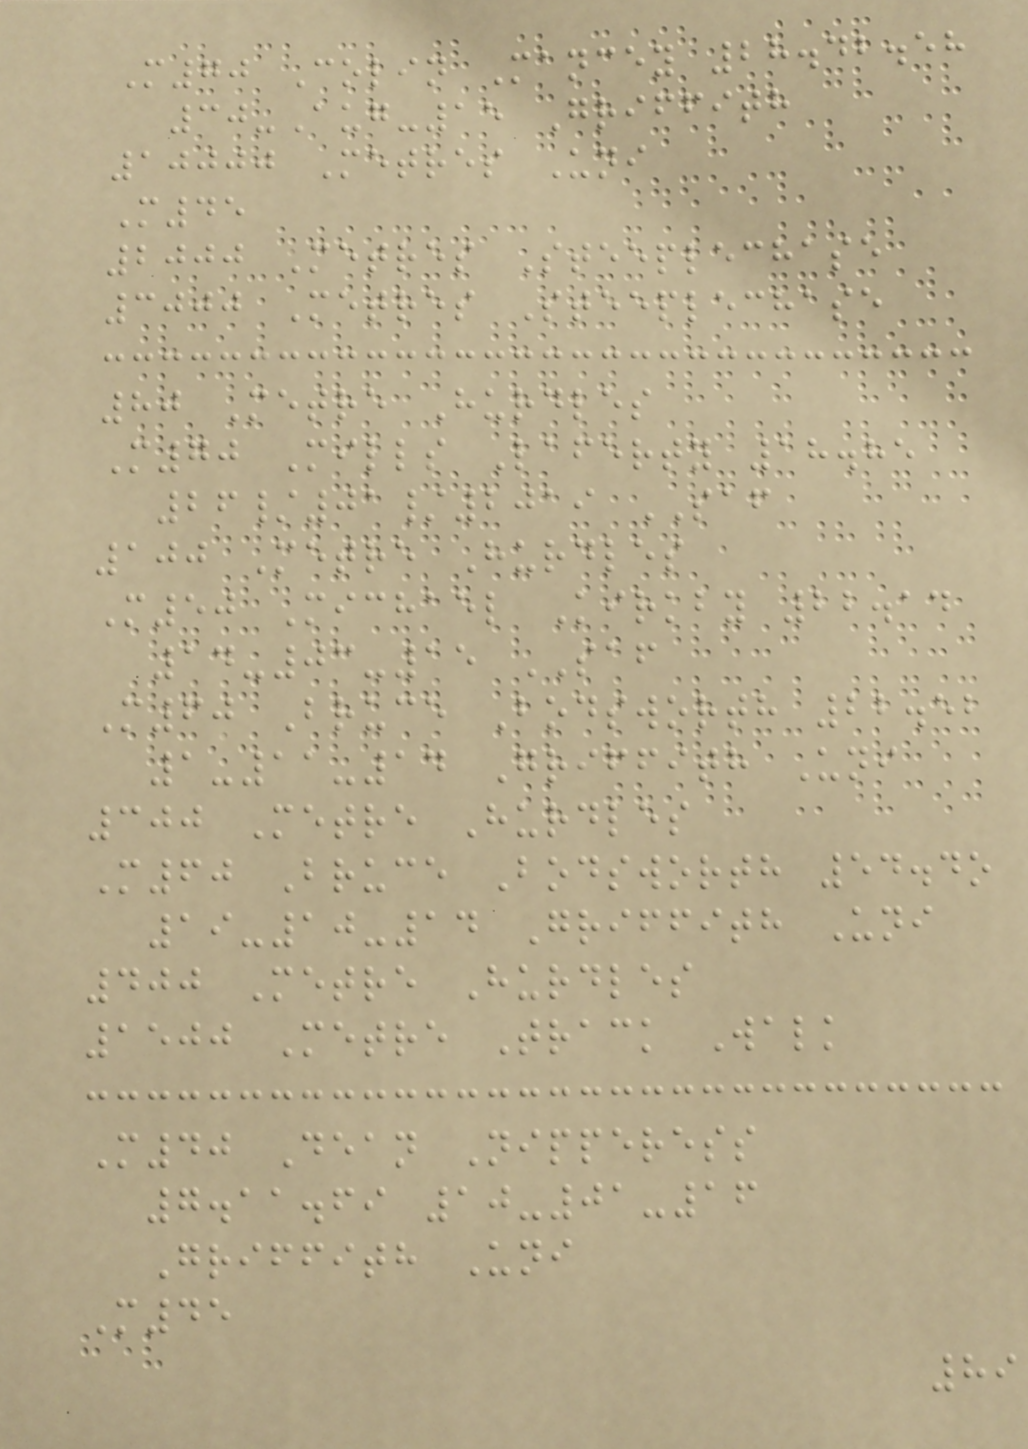M70 Colin Mancey 28.42.58
30-Aug-15 Griffith
10000 Metres Uni
M45
2000 Metres Steeplechase
3000 Metres Steeplechase
80 Metre Hurdles
M70 Mills Laferty 18.85
26/01/2019 SAF
100 Metre Hurdles
M50 Michael Kirkby 22.14
14-03-15 SAF
M60 Bruce Bodsworth 22.52
1-11-14 Griffith Uni
300 Metre Hurdles
M60 Bruce Bodsworth 54.4o
19-10-14 Griffith Uni
400 Metre Hurdles
1500 Metre Track Walk
M40 Dean Nipperess
7.11.69 10-01-16
Griffith Uni
M45
89
